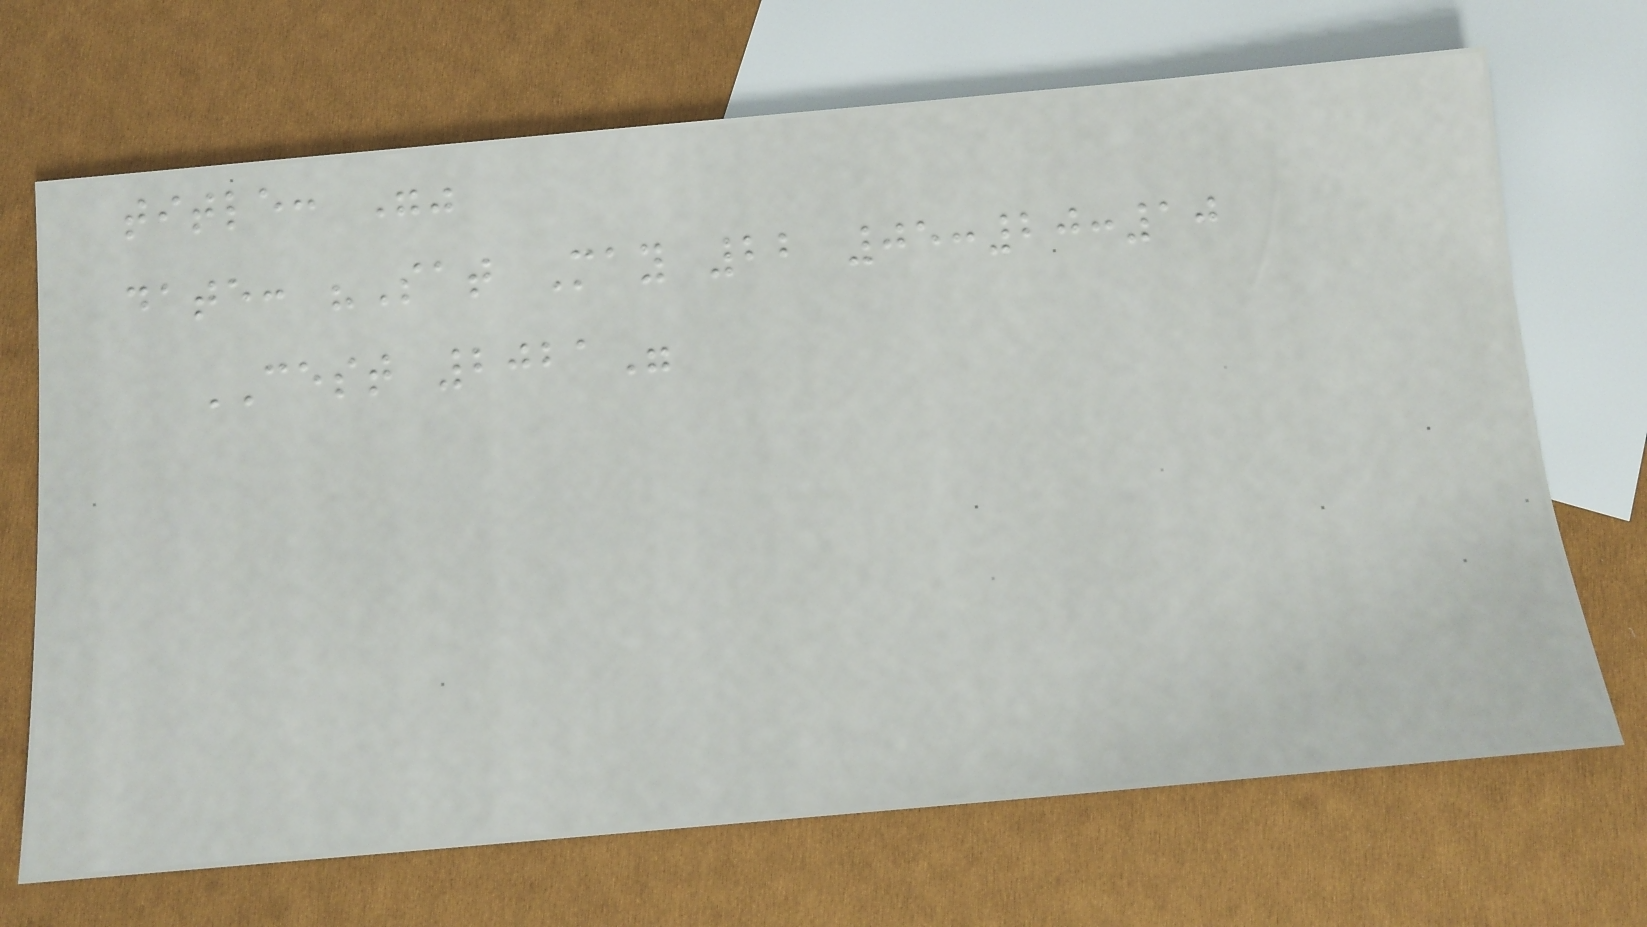title: ""
date: "Sat May 22 05:20:10
CEST 2021"
